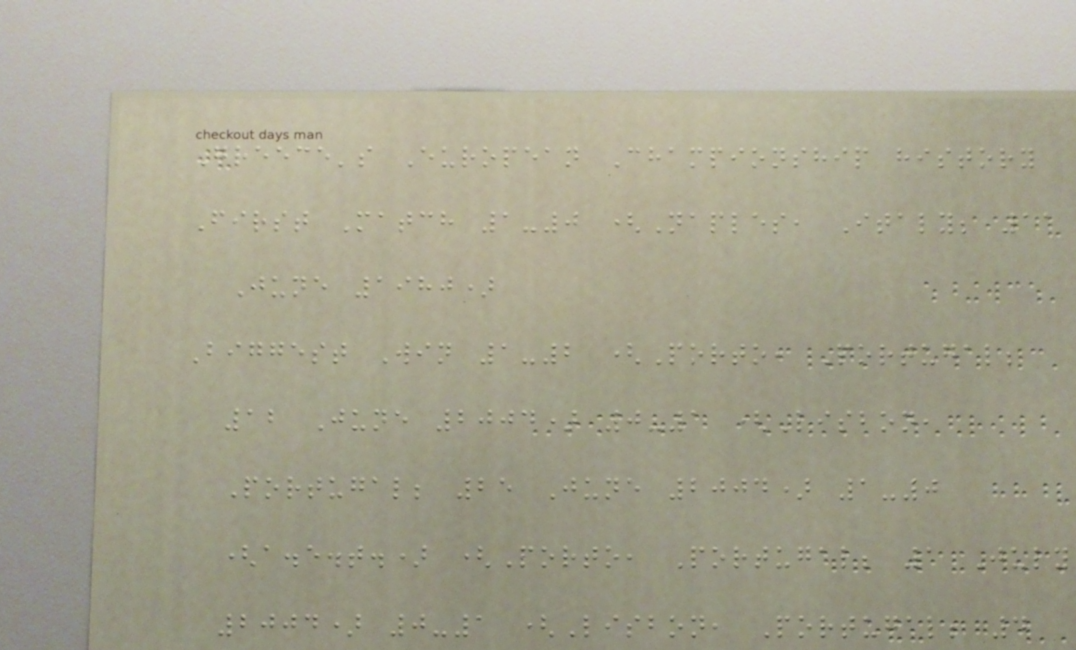Greece's European Championship history
First Match 1-0 (Naples, Italy; 11
June 1980)
Biggest Win 1-2 (Porto, Portugal;
12 June 2004) 0-1 (Lisbon,
Portugal; 25 June 2004) 1-0
(a.e.t.) (Porto, Portugal; 1 July
2004) 0-1 (Lisbon, Portugal; 4
